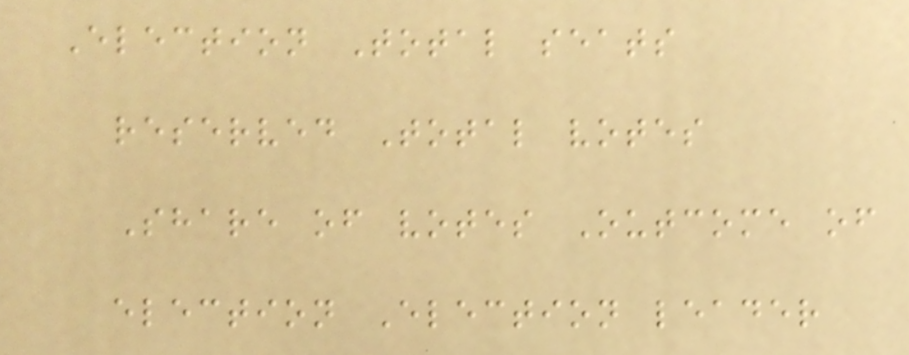Election Total seats
reserved Total votes
Share of votes Outcome of
election Election leader
